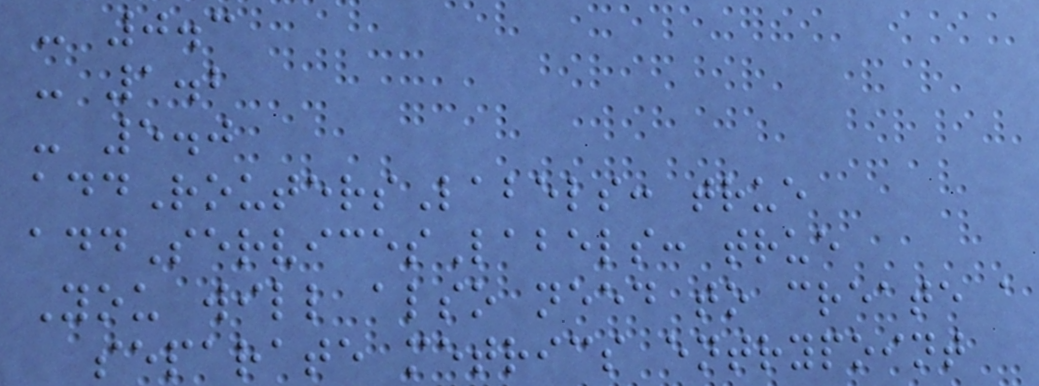- 0.3
- 1.2
- 5.0
addRoutersLabels: true
addServicesLabels: true
You will also need to create a
separate metrics entrypoint
